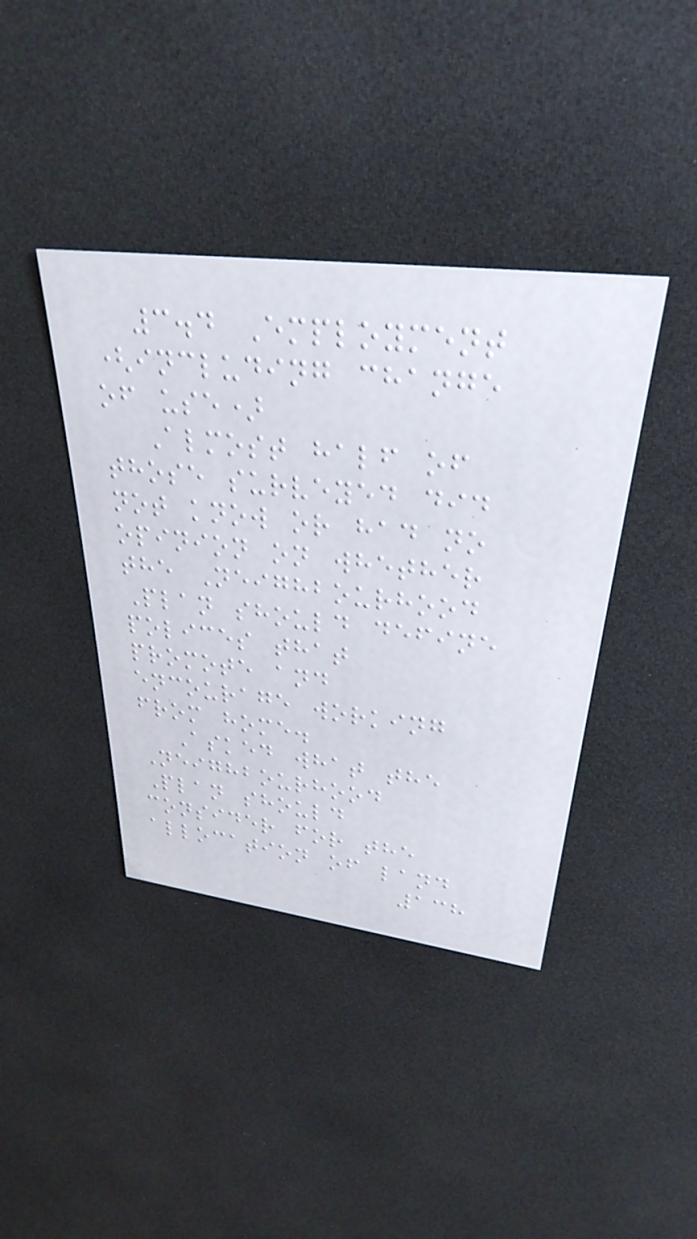3.4 Employment
(including change
of use)
Almost half of
those surveyed did
not know or had no
opinion on whether
the Neighbourhood
Plan should define
polices that
promote and
encourage working
from home.
Asked what the
Neighbourhood
Plan should
consider for the
allocation of land
138
